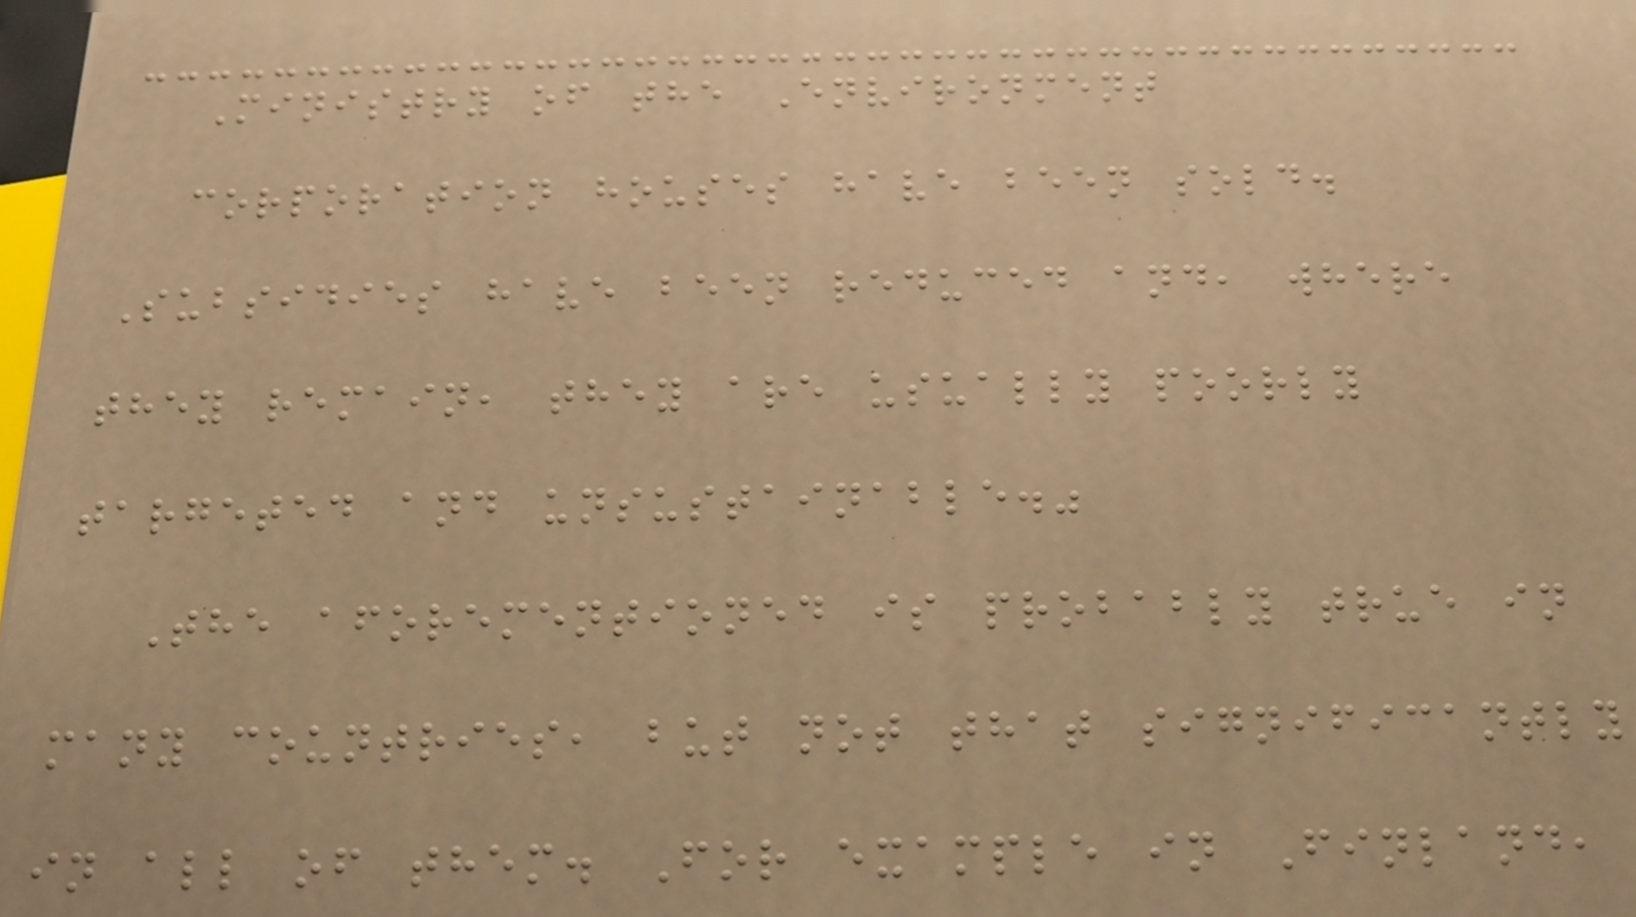Ministry of the Environment
corporation houses have been sold.
Subsidies have been reduced and, where
they remain, they are usually poorly
targeted and unsustainable."
The aforementioned is probably true in
many countries, but not that significantly
in all of them. For example in Finland,
